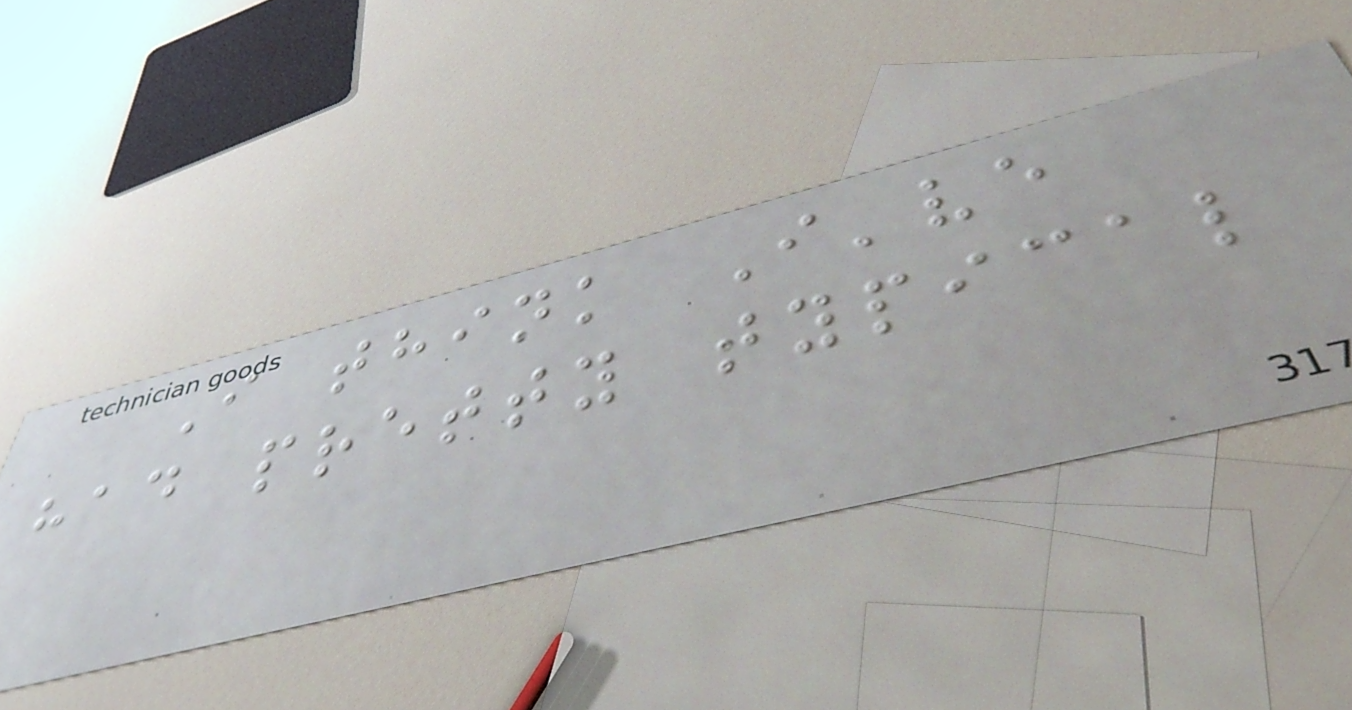I think I've
had pretty typical
